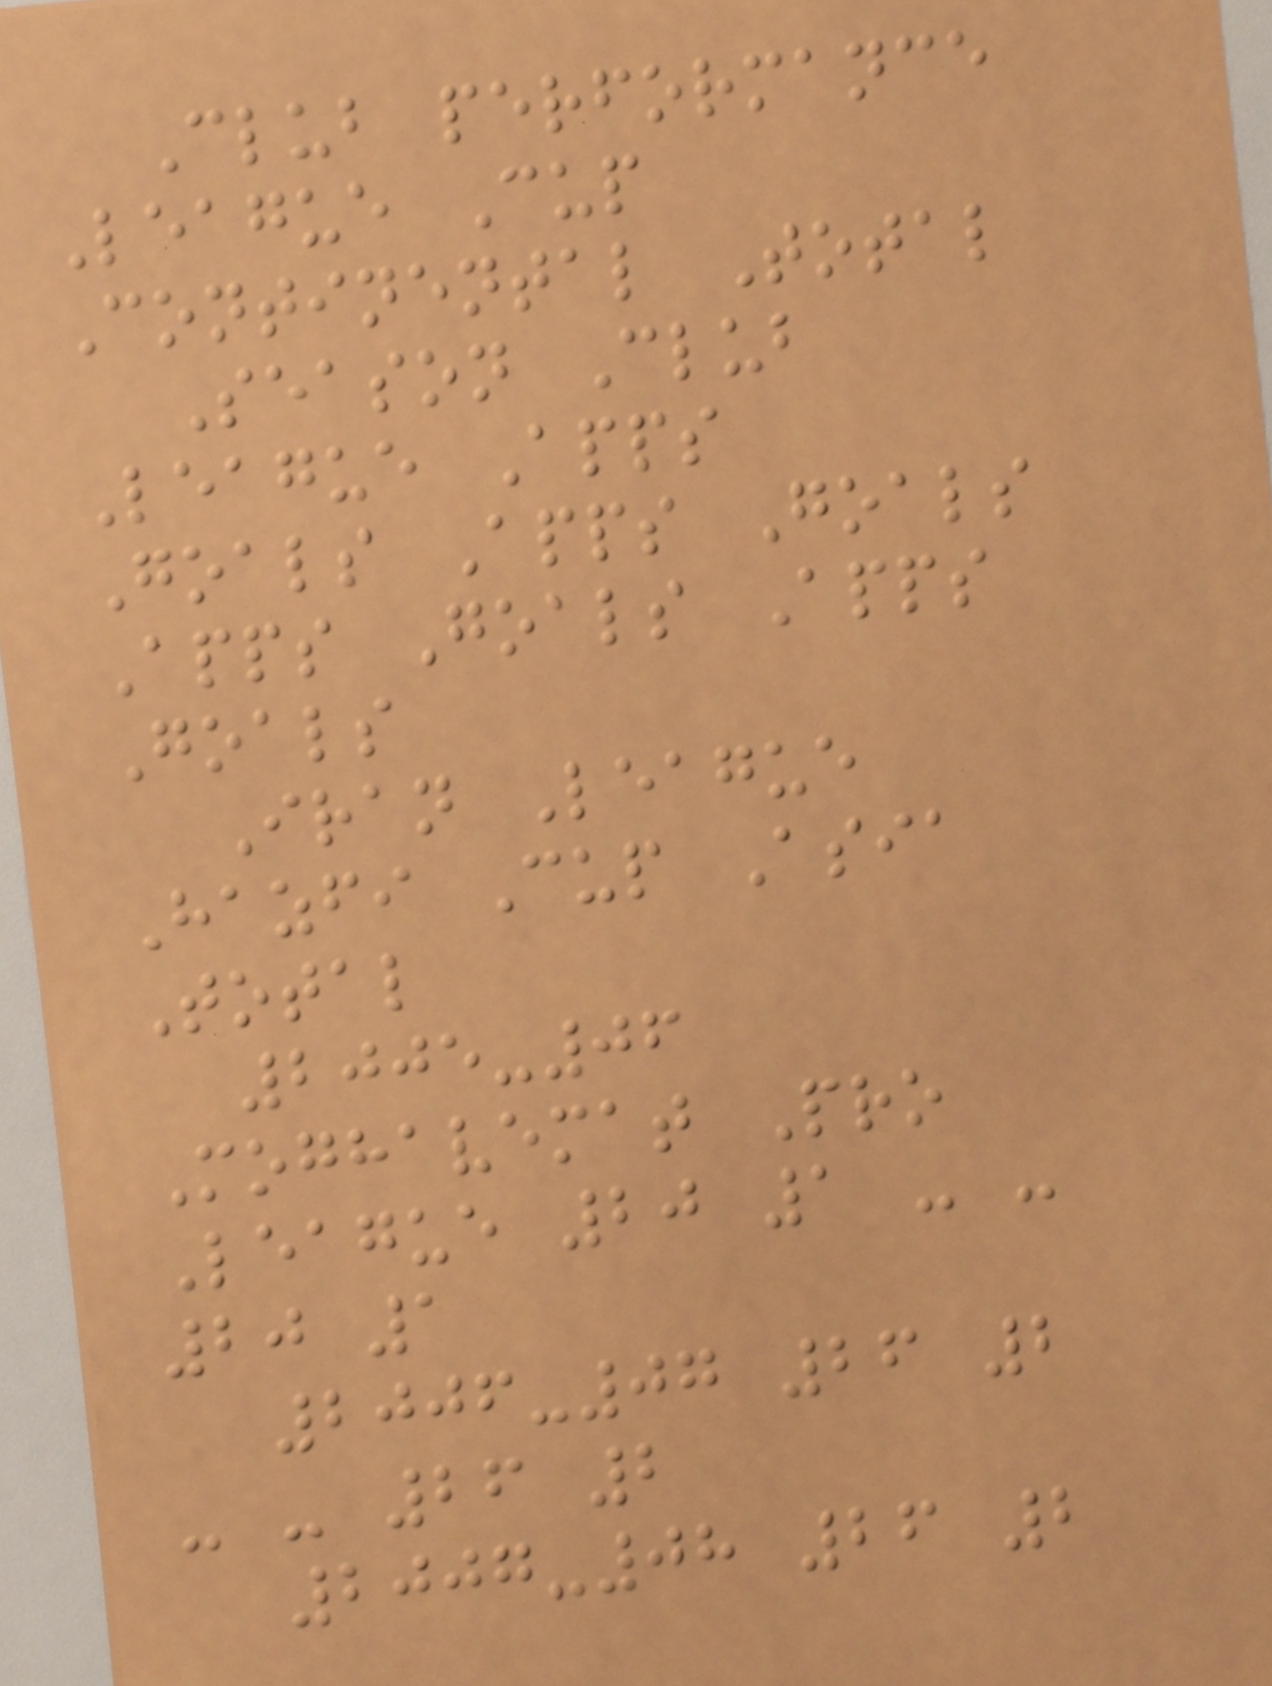Club performance
League Cup
Continental Total
Season Club
League Apps
Goals Apps Goals
Apps Goals Apps
Goals
Iran League
Hazfi Cup Asia
Total
2005-06
Moghavemat Pro
League 20 1 - -
20 1
2006-07 26 2
- - 26 2
2007-08 26 2
